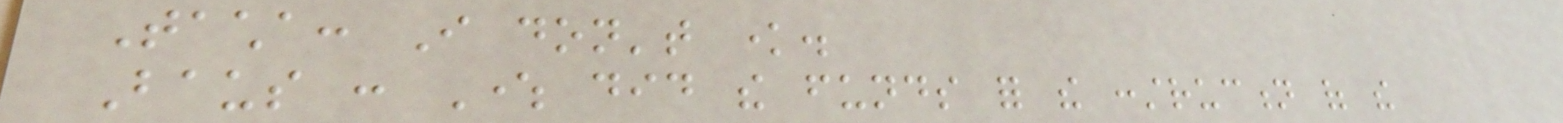Tacha: I don't know.
Baus : Where did the funds for the construction of the
